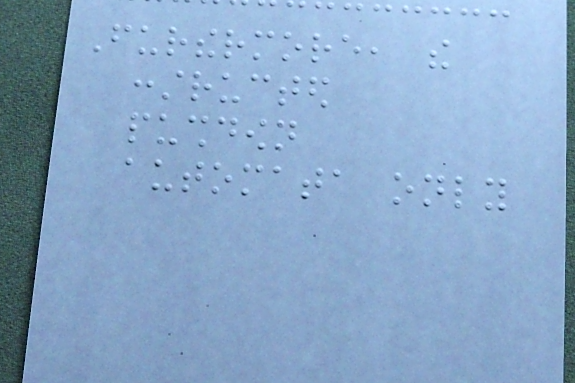Furthermore, the
constructed
pushdown
automata only
